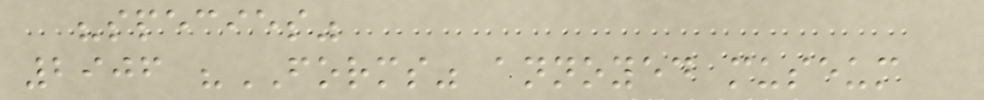"species"
2906 "FORMS" annoyed museum
